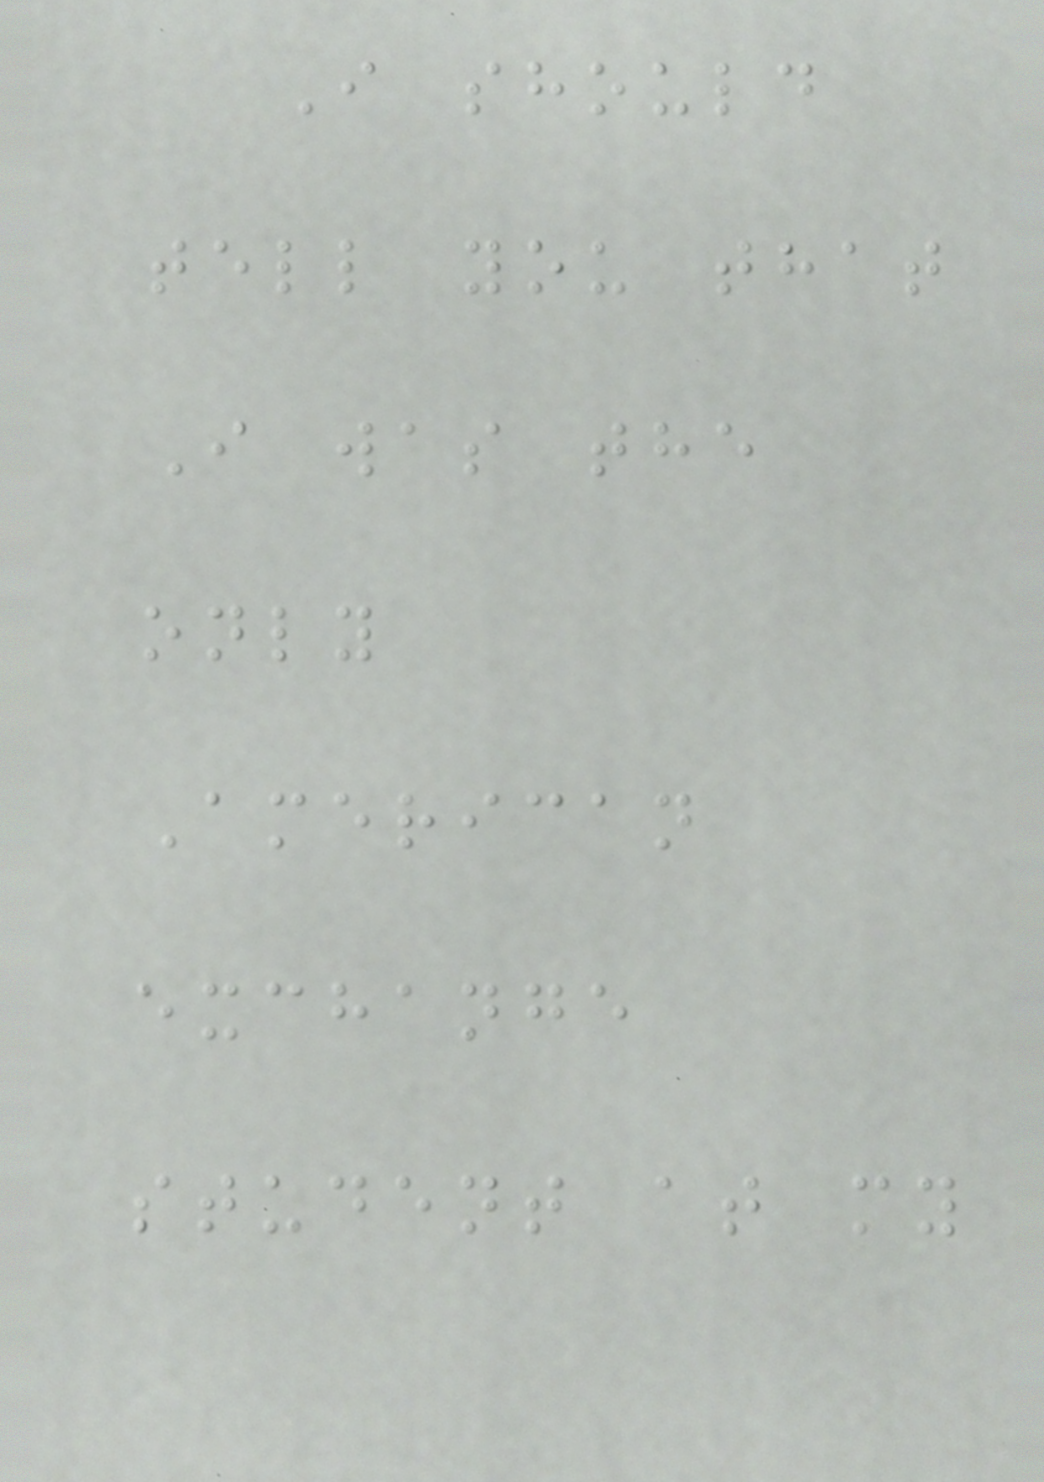I should
tell you that
I was the
only
American
exchange
student at my
